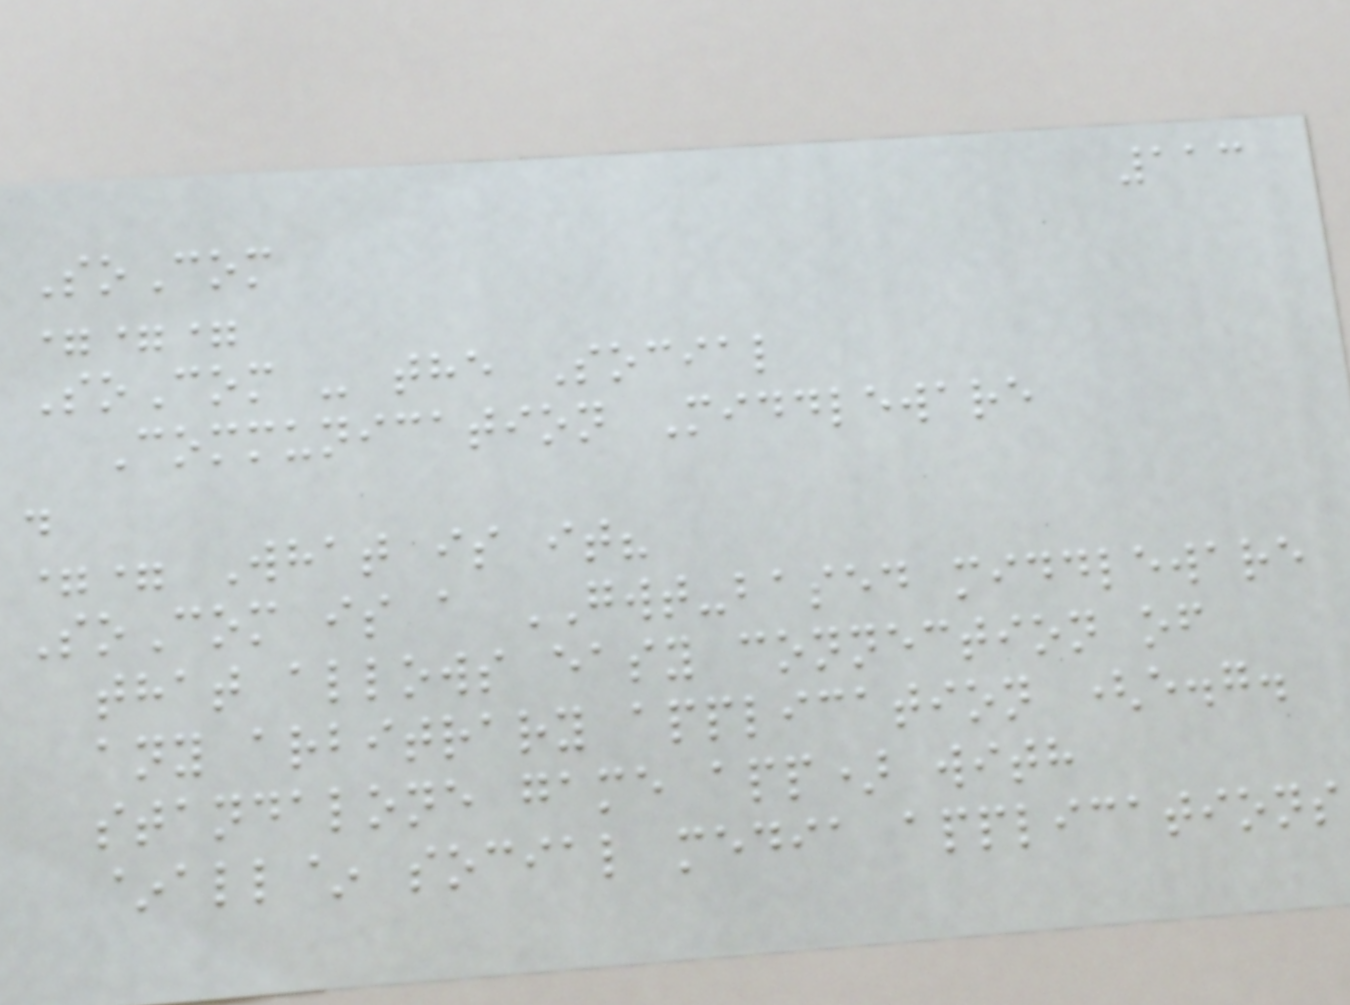113
SoCom
===
SoCom - the Social
Communication Middleware
.
== What is it?
SoCom is a GWT-based middleware
that allows easy connection of
any arbitrary application (e.g.
standalone game app) with
~all~ social media applications
